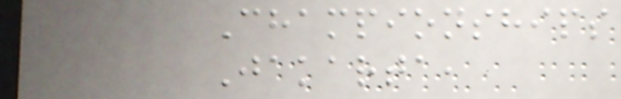Championships
Jakarta,
